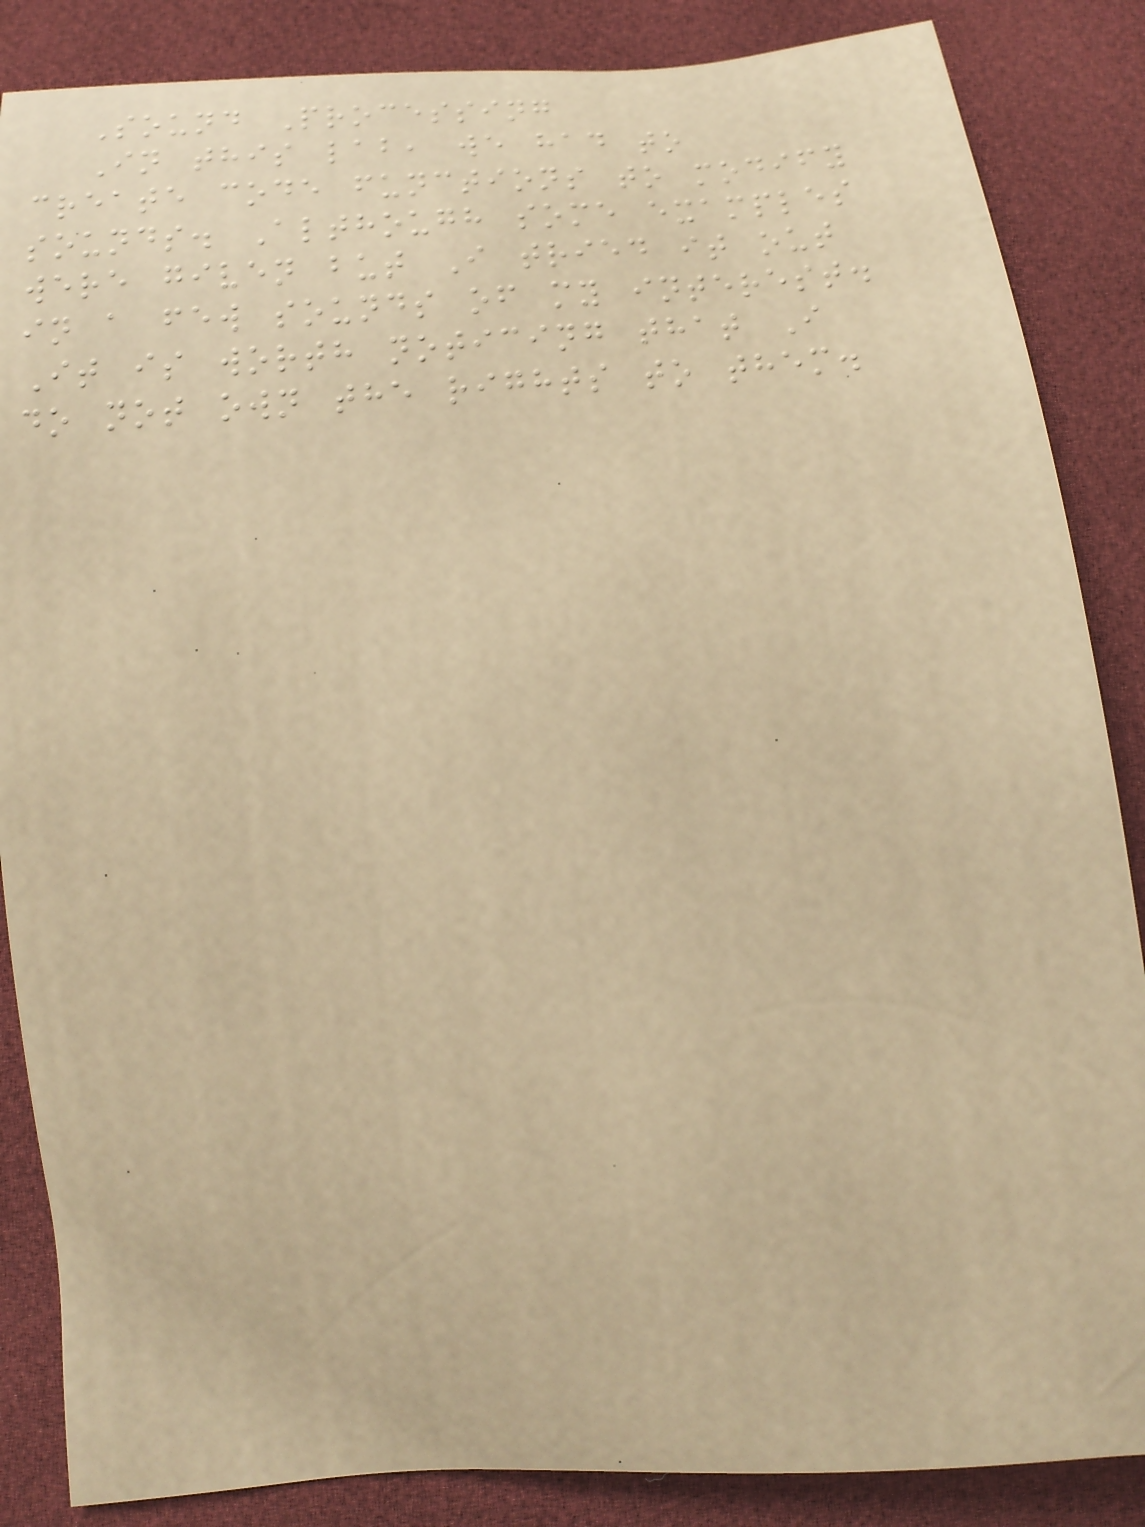Sound Processing
In this lab, we had to
create code functions to modify
sounds. Although some examples
were given but I tried it out
in a few sounds of my interest.
It is worth noticing that I
do not own the rights to them.
